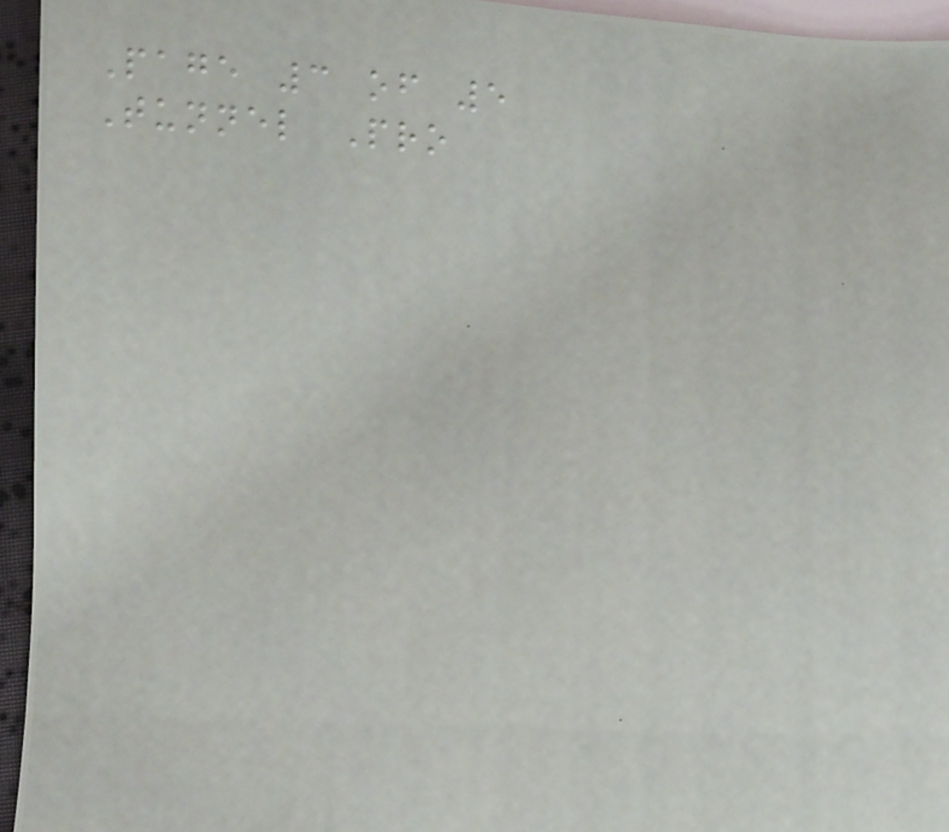Page 3 of 5
Tunnel Pro
